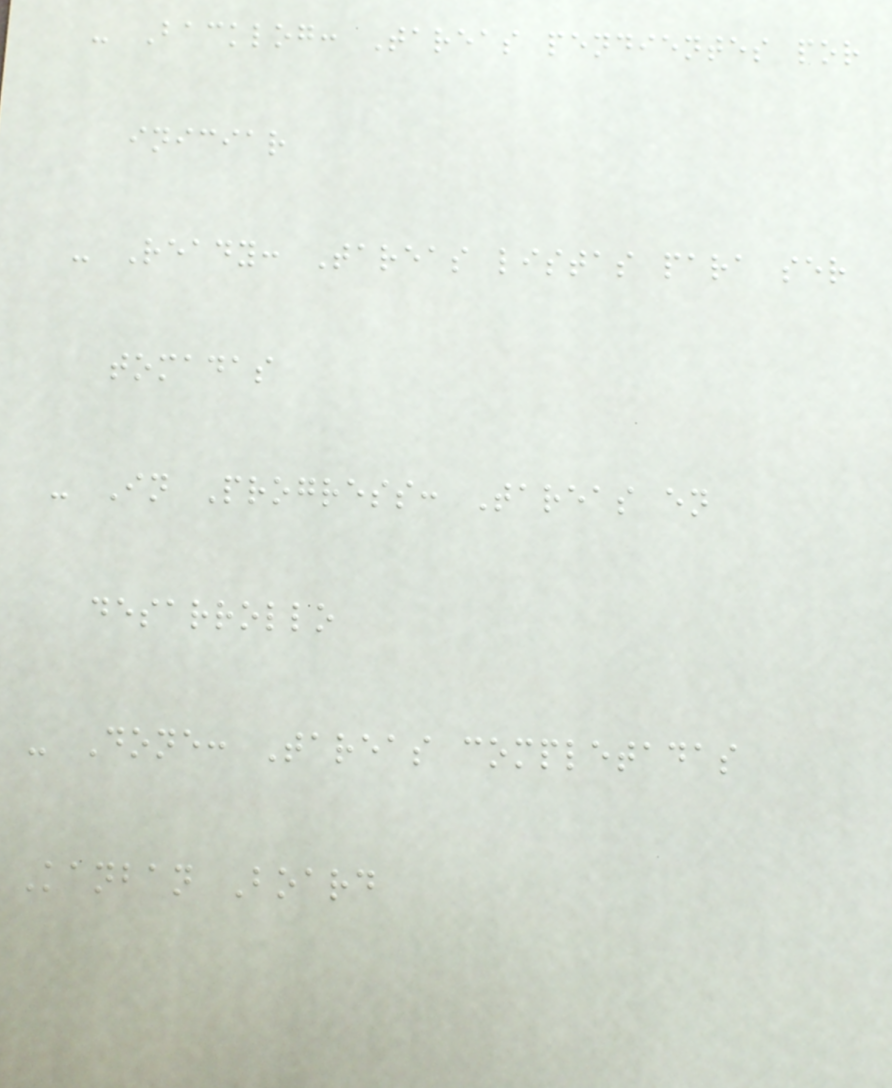- Backlog: Tareas pendientes por
iniciar
- Ready: Tareas listas para ser
tomadas
- In Progress: Tareas en
desarrollo
- Done: Tareas completadas
Kanban Board
